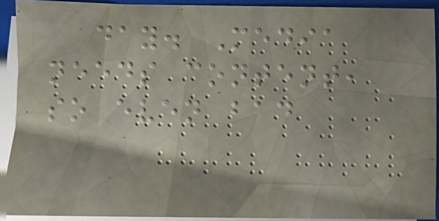day. Media
needs content,
so even bad
